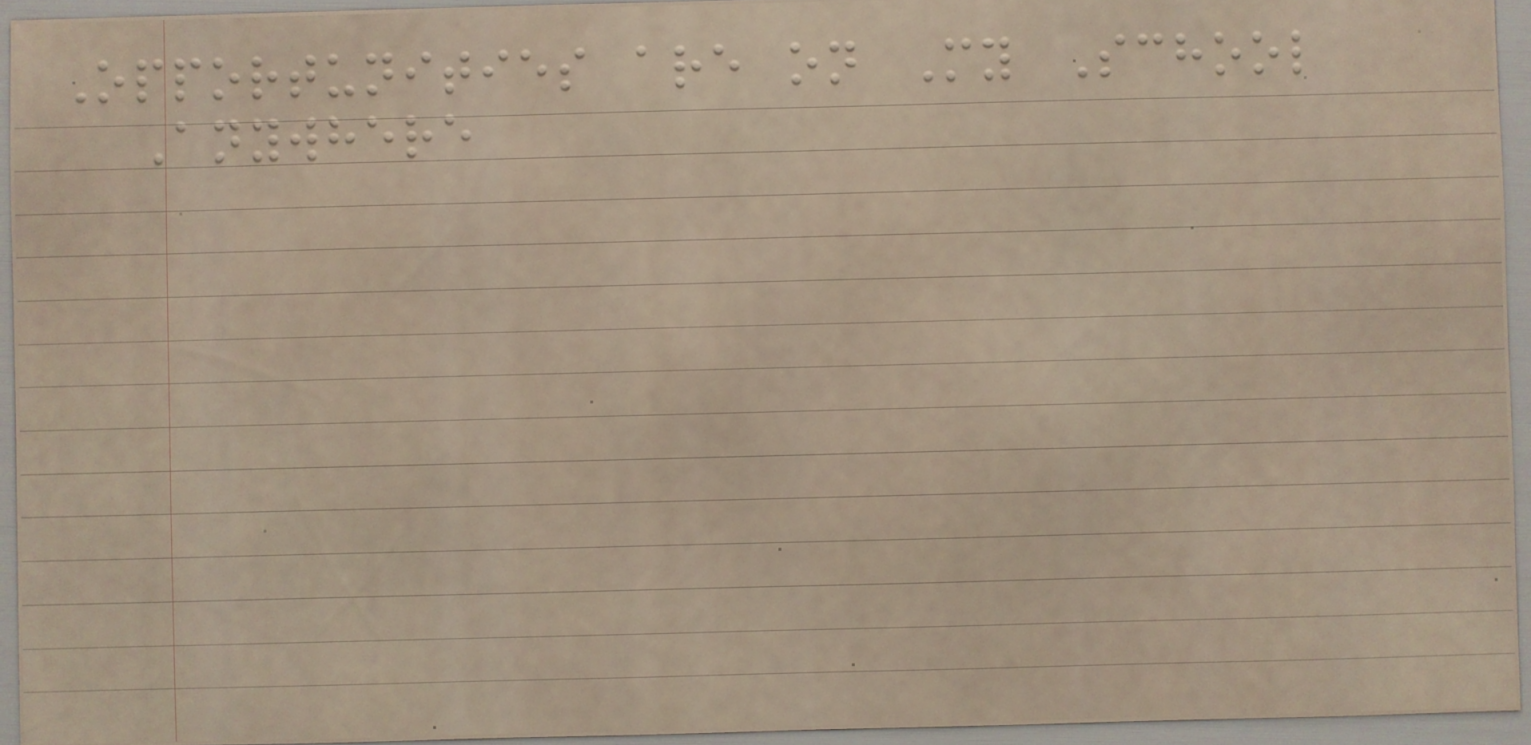Opportunities are on My School
Anywhere
